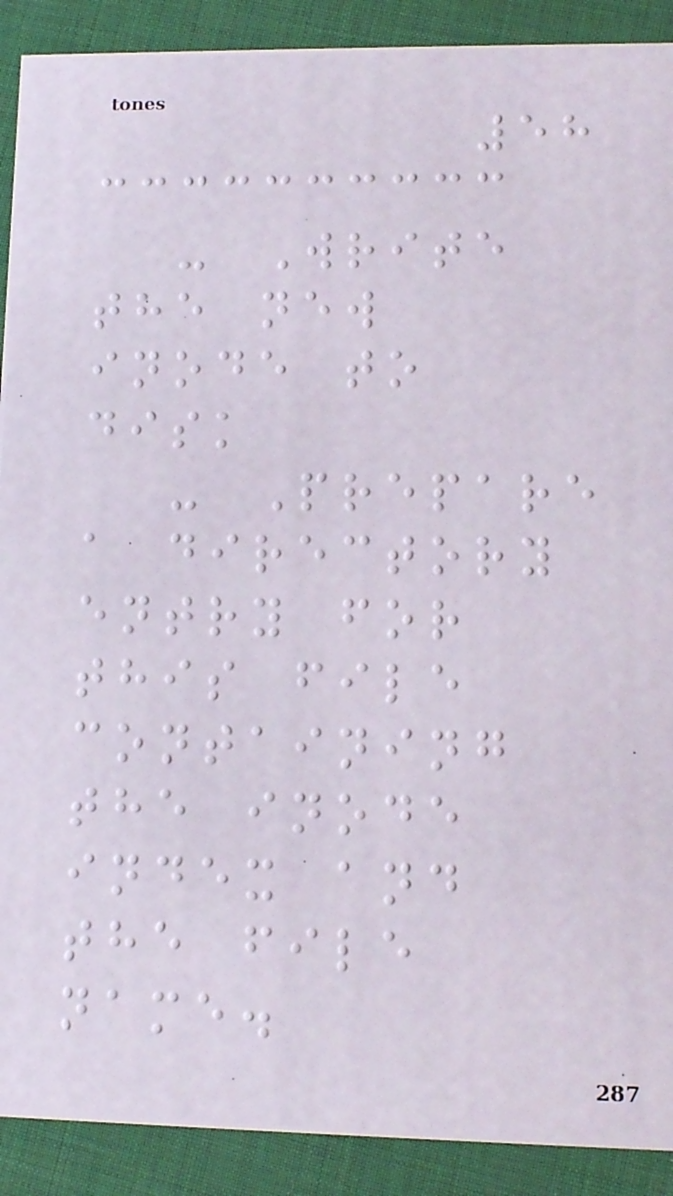58
- Write
the new
inode to
disk
- Prepare
a directory
entry for
this file
containing
the inode
index and
the file
name.
